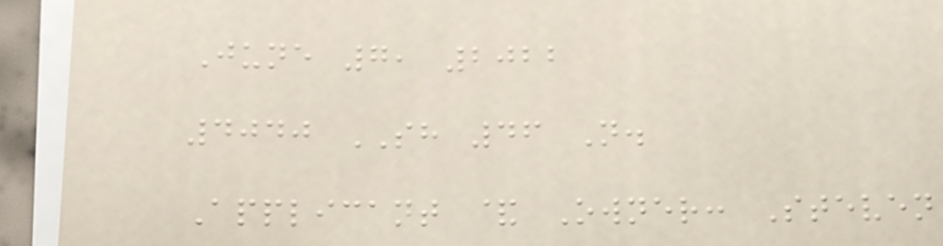June 7, 2022
4040 SH 46 N.
Applicant & Owner: Steven
